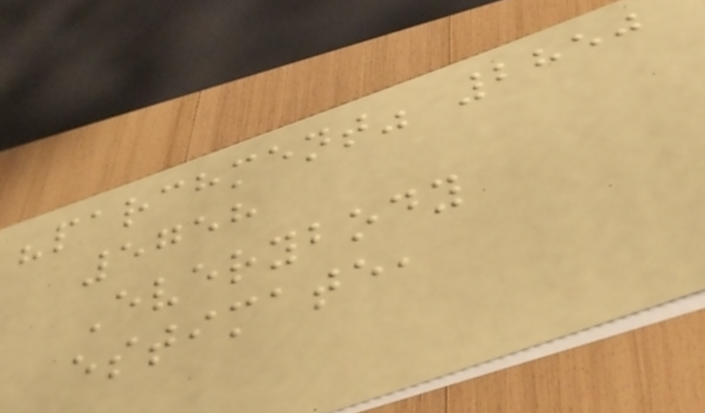"parchment" 2850
5758
Everybody
estimate,
